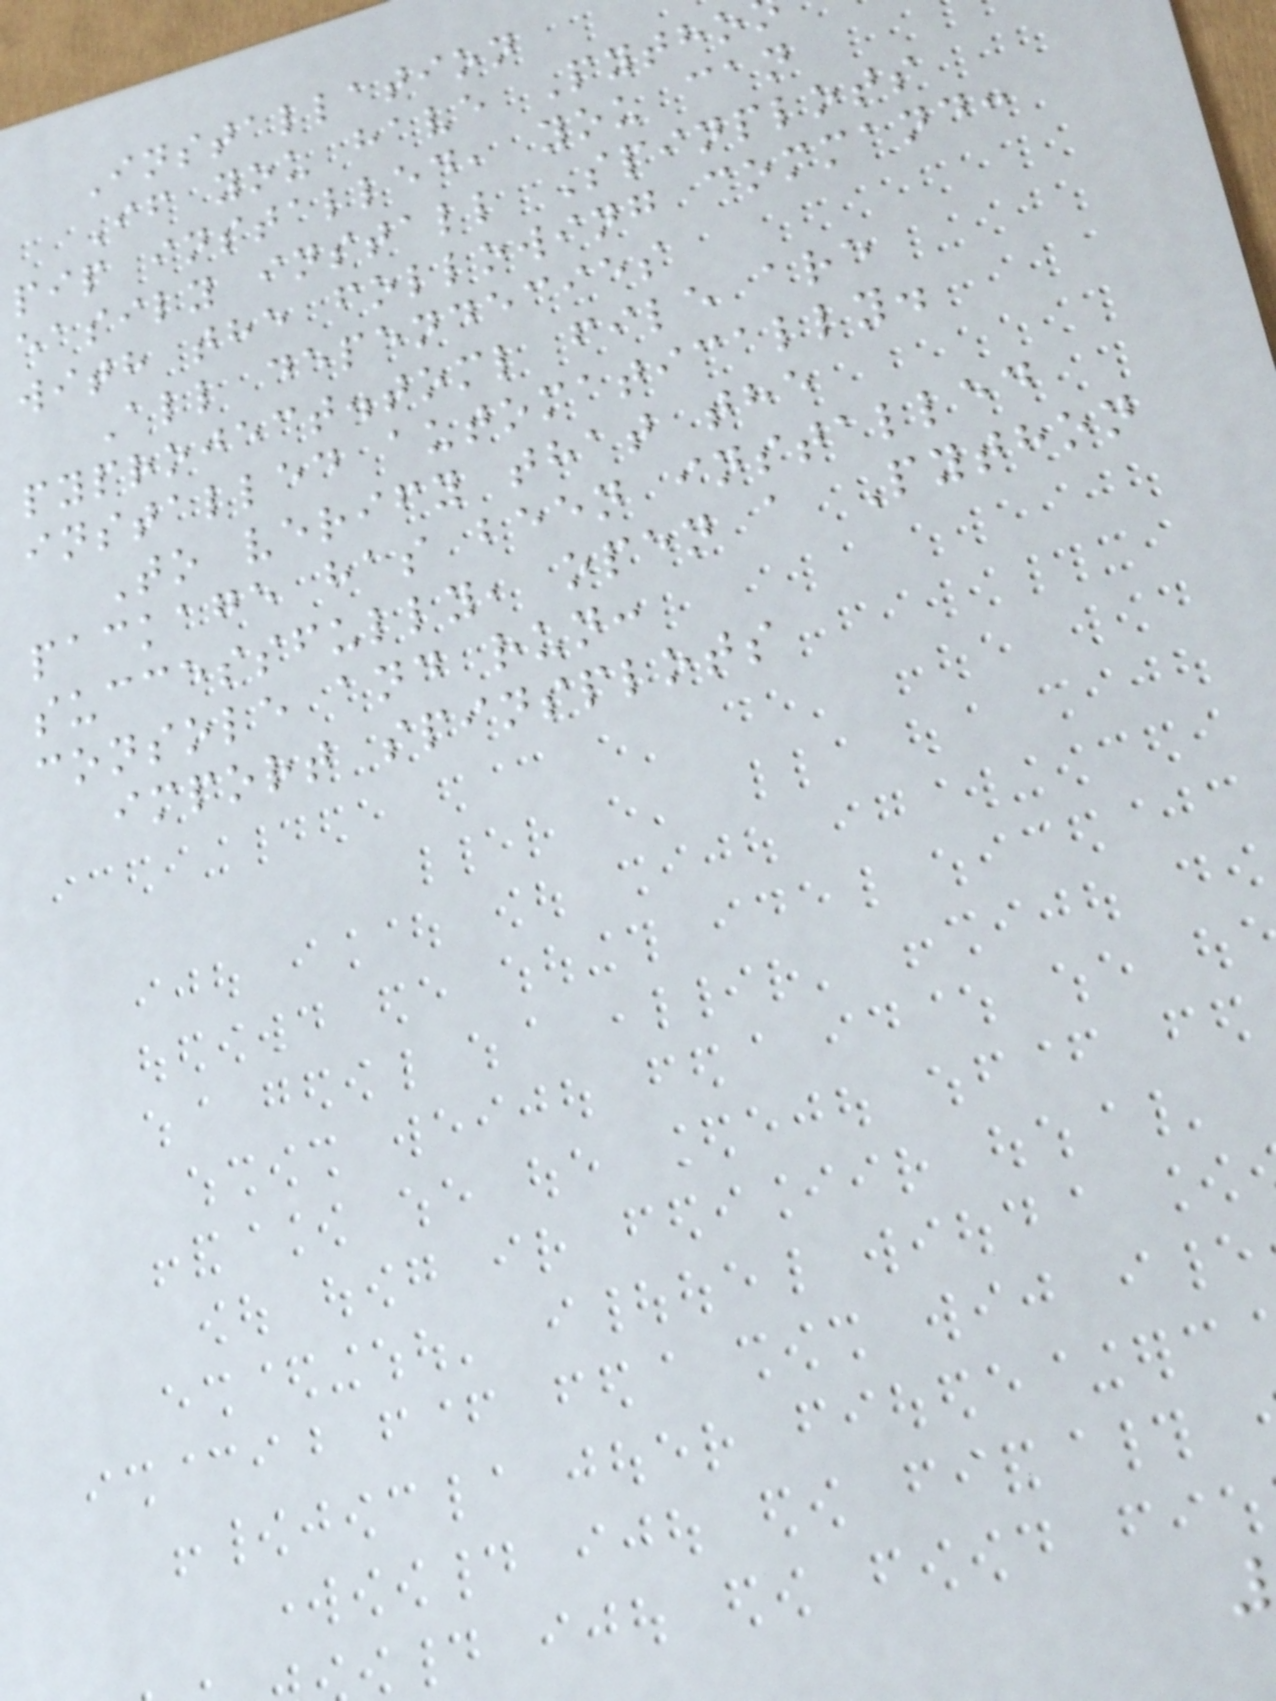Installation
If you have Pytho
pip installed, you can
easily install Spinplots
with the following command:
All dependecies
pyproject.toml file are
installed automatically.
To verify that the
package has been installed
successfully, open a Python
console and run:
import spinsplots
